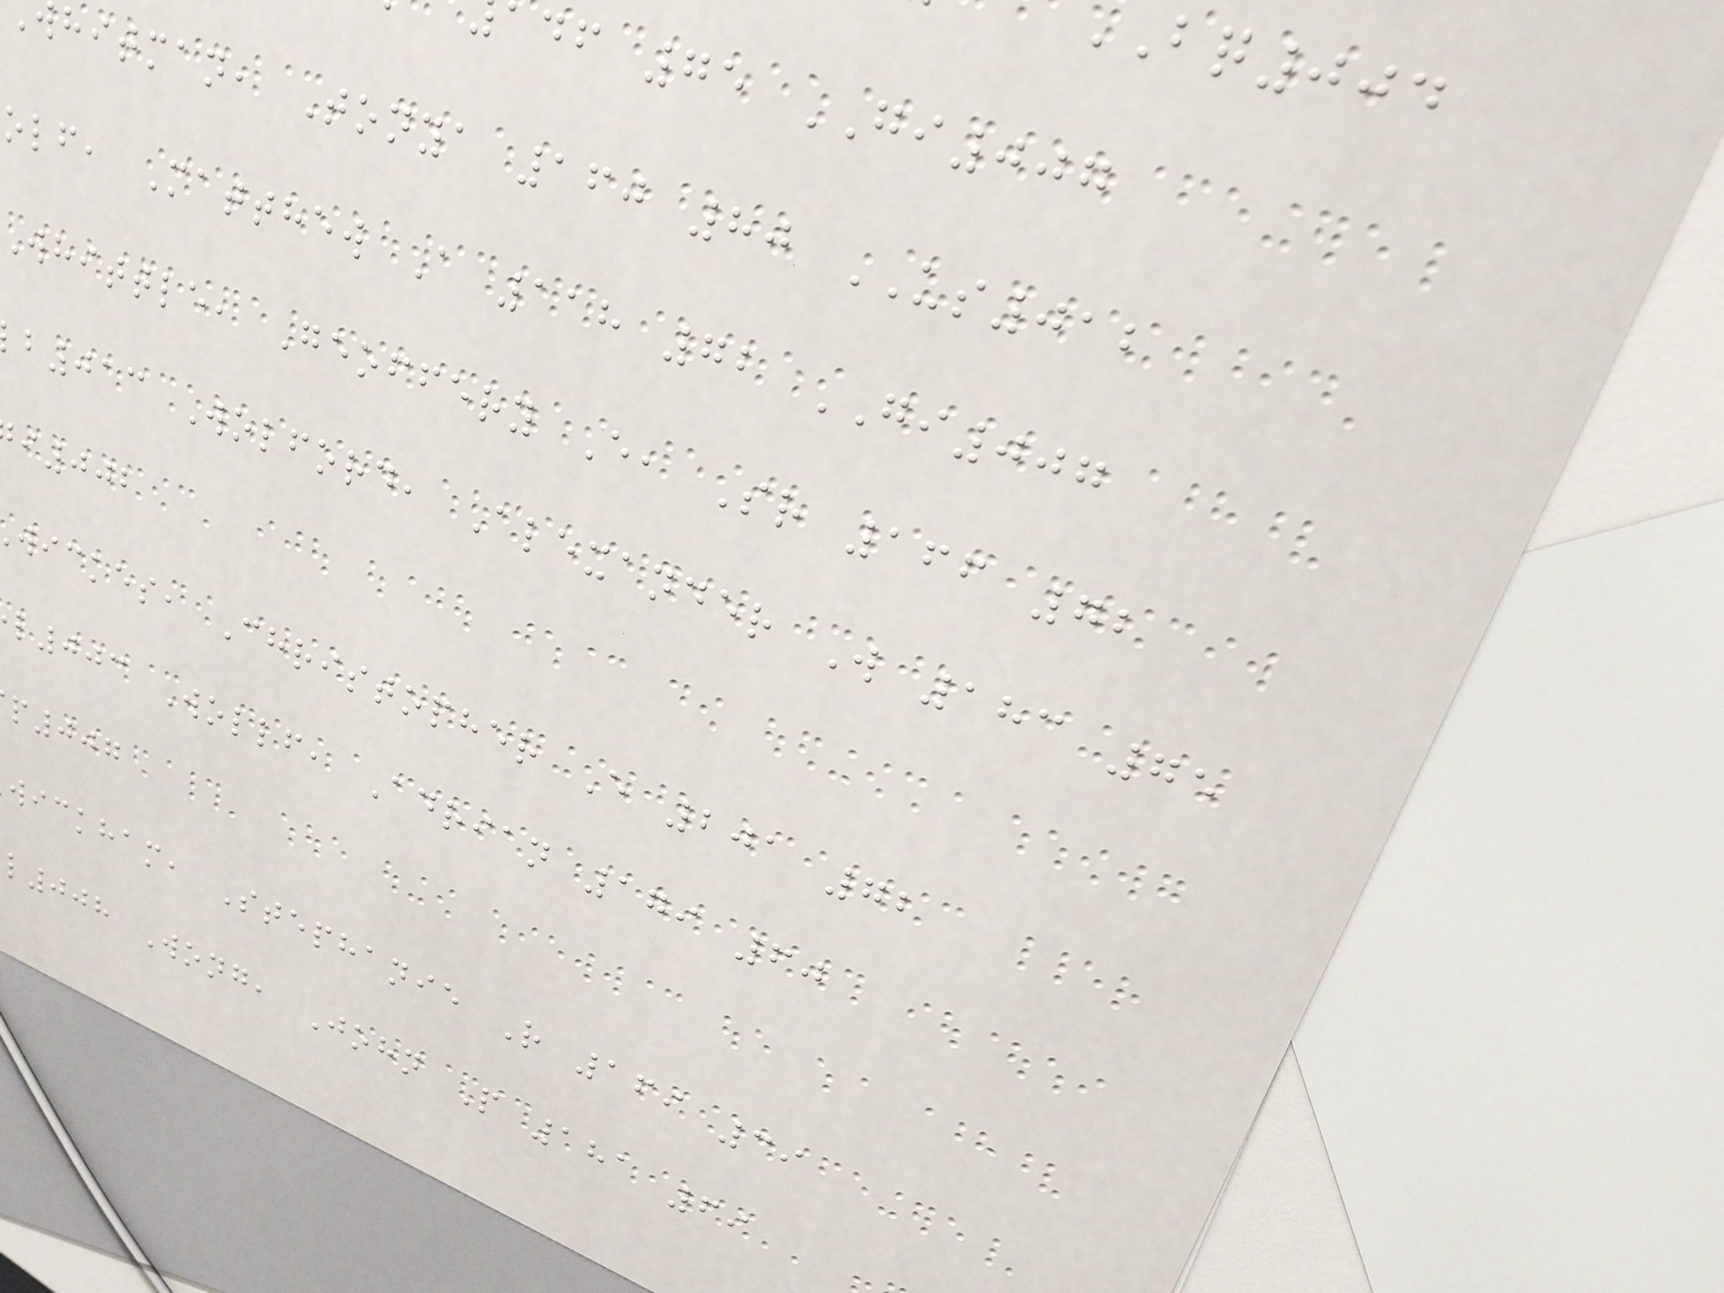df 75 GI007
hitman, Tonya 160 80 US012
olf, Matthew A 118 72 GI007
Whittle, Geoffery E, Sr 166 72
b013 Wolford, Alexander W 183 75
i002
wickes, Christopher E 201 72
l003 Wollf, Adrian 179 60
p007
wickham, Stephanie R 169 39
l008 Wong, John P 181 69
